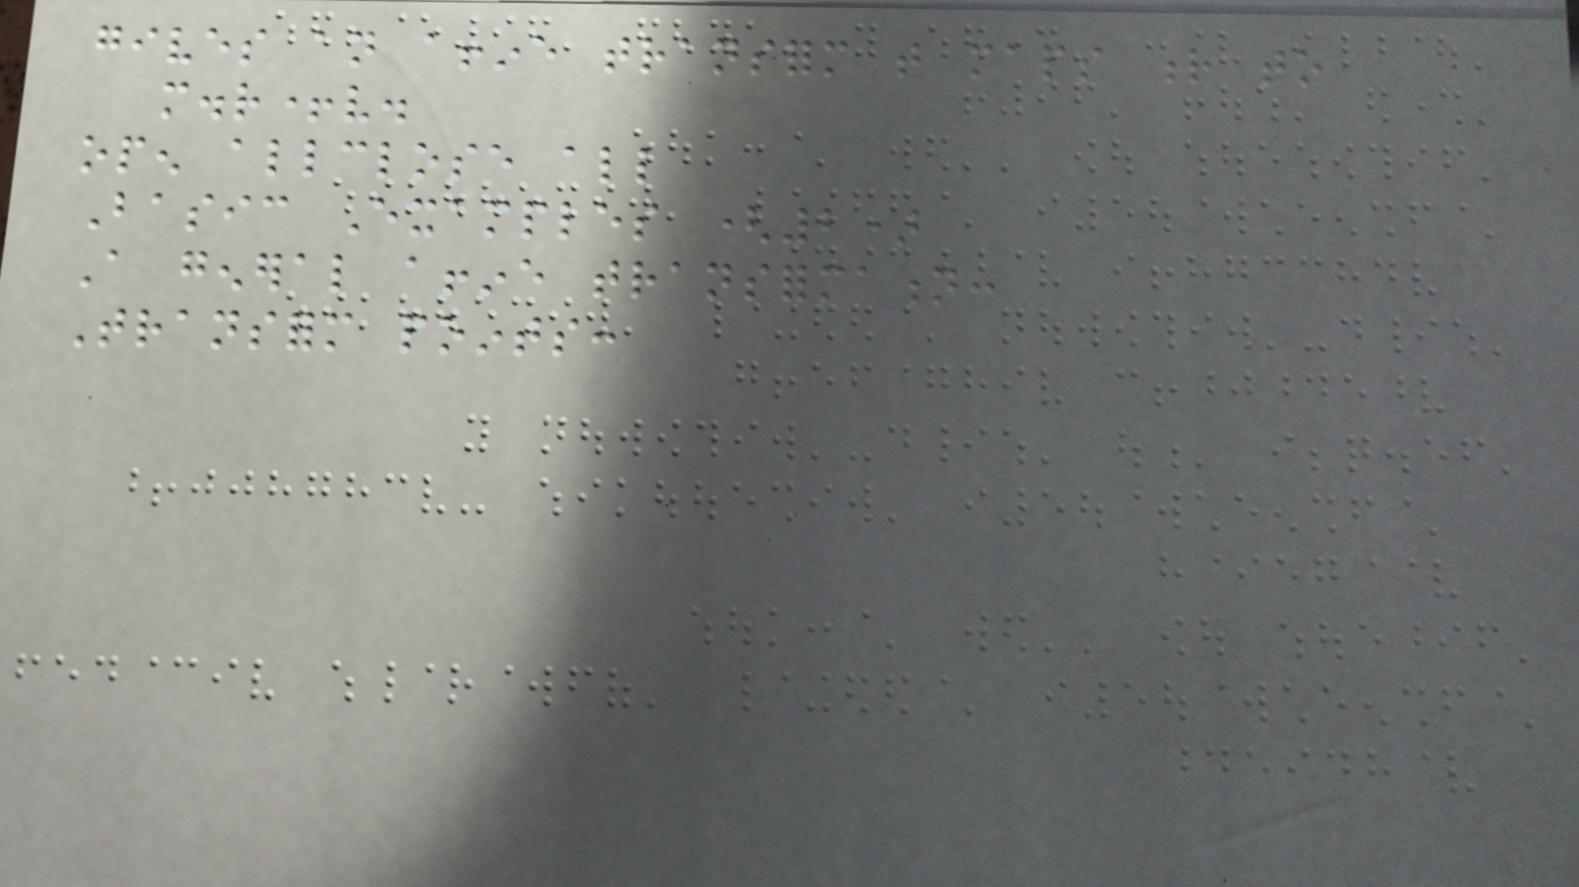gives an affine transform that maps r to
m.r+v.
open allclose all
Basic Examples (2)
A general affine transformation:
Transform points:
